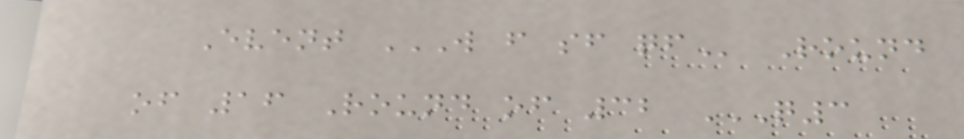Event W F SF QF Round
of 16 Round of 32 Q3
